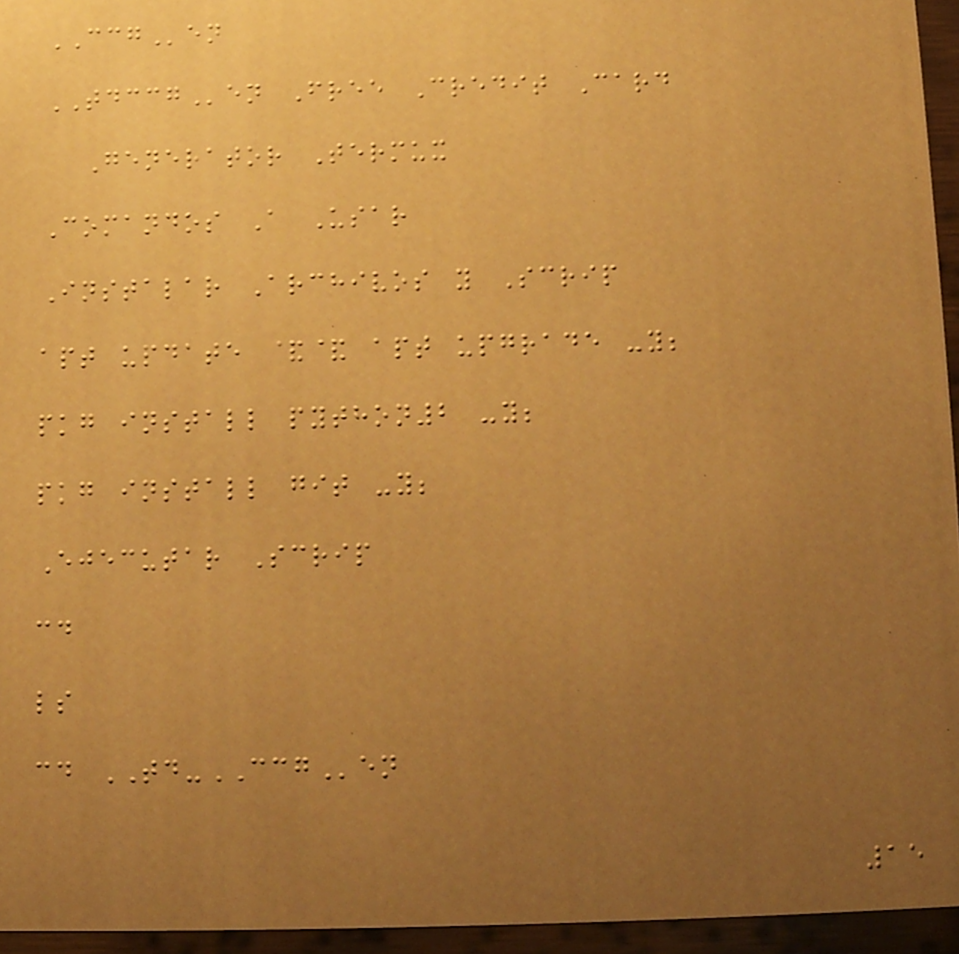CCGen
TDCCGen Free Credit Card
Generator Termux
Comandos A Usar
Instalar Archivos y Scrip
apt update && apt upgrade -y;
pkg install python2 -y;
pkg install git -y;
Ejecutar Scrip
cd
ls
cd TD-CCGen
15
